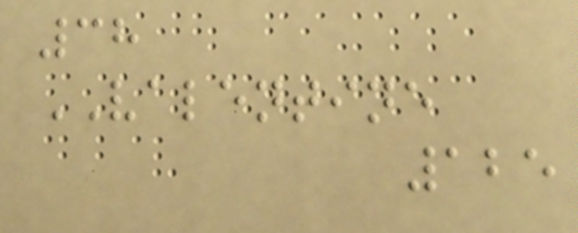38
VALENTINE
125
